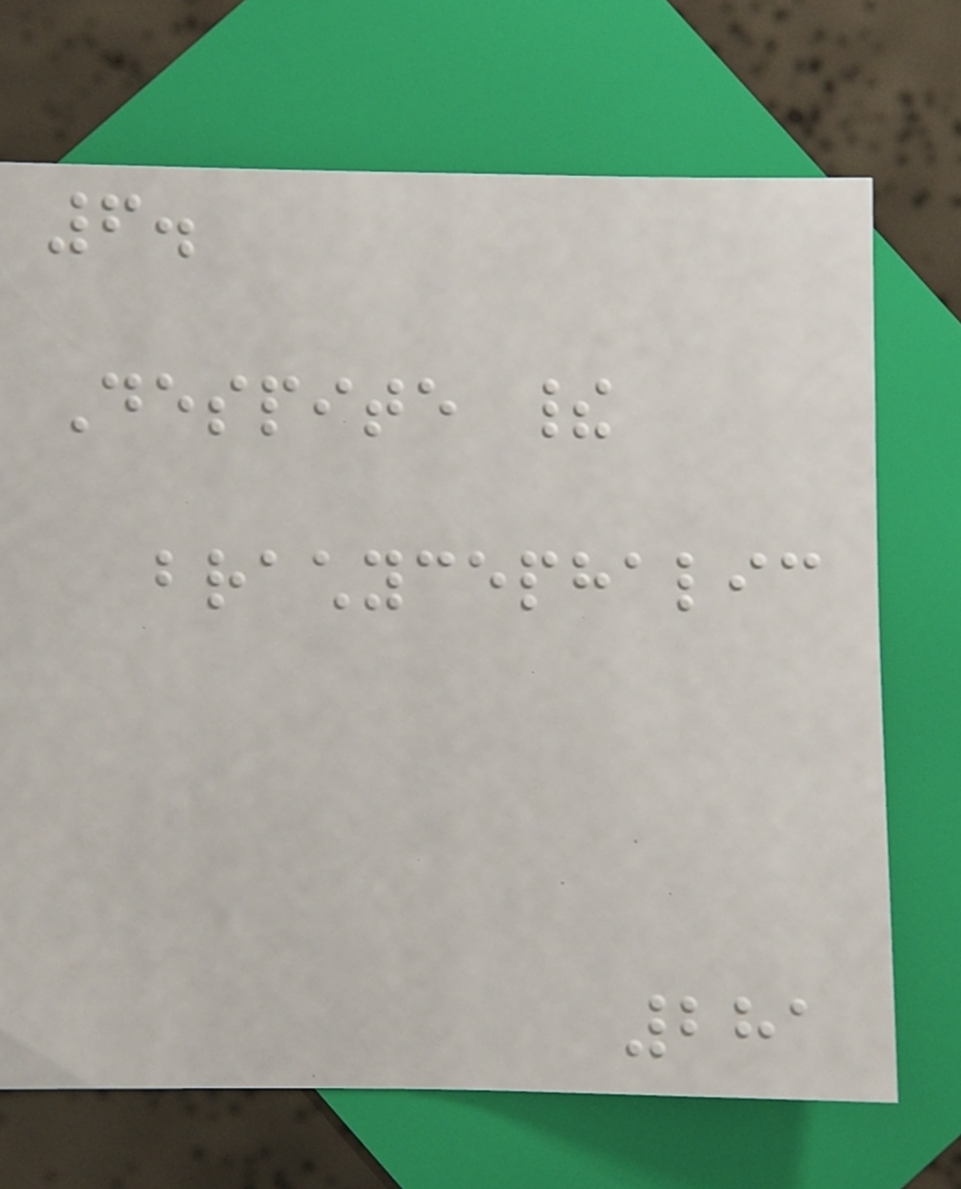6.
Despite their
brachycephalic
281
